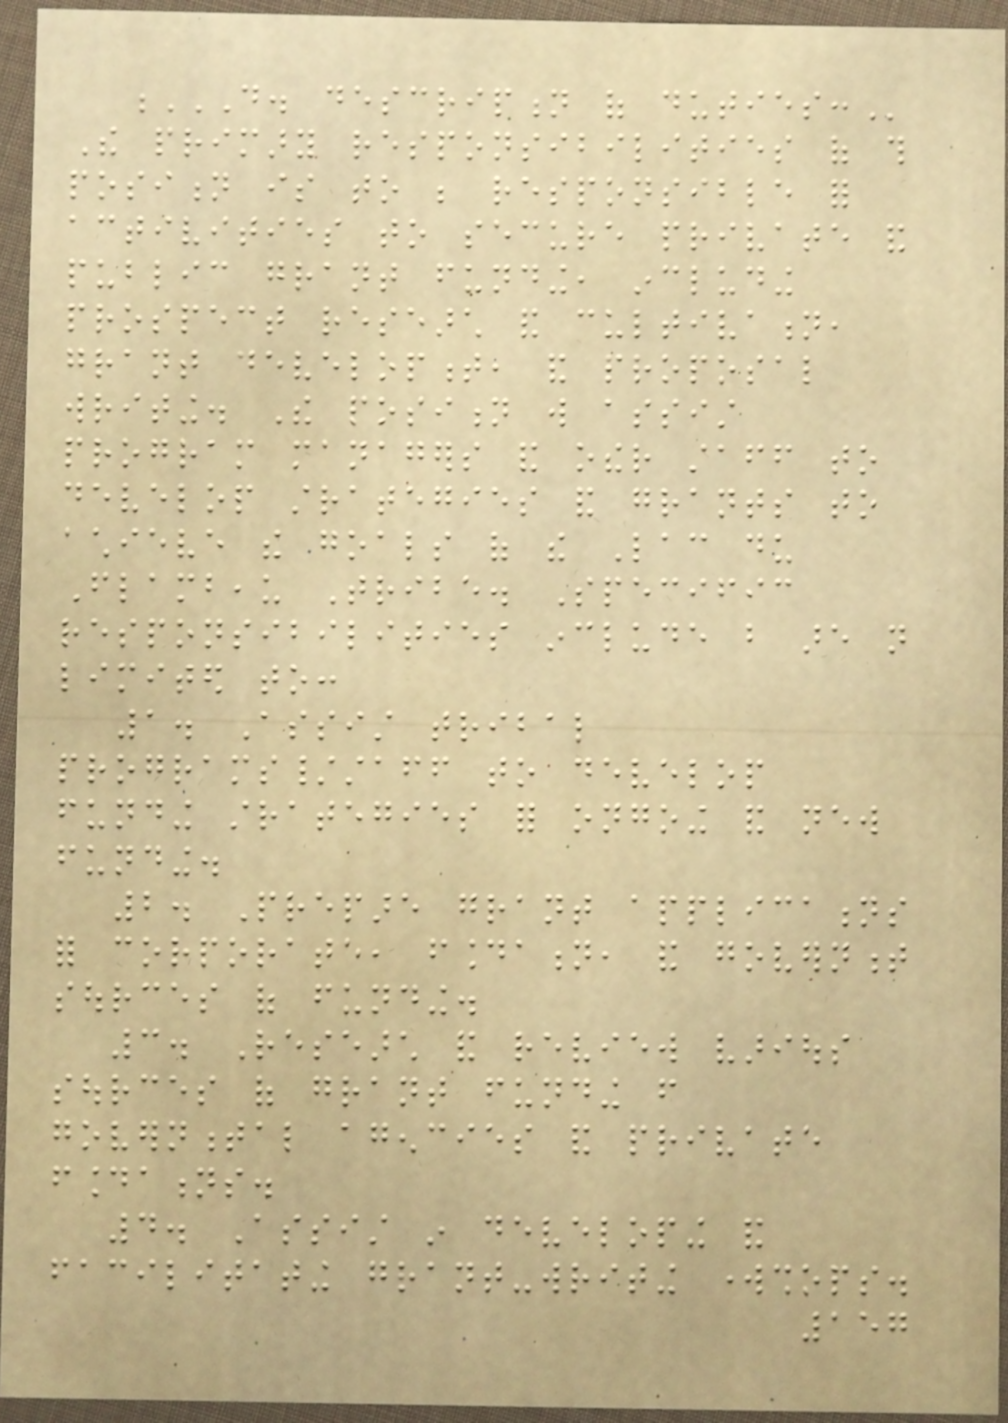D. DESCRIPTION OF DUTIES:
The primary responsibilities of this
position is to be responsible for
activities to secure private and
public grant funding, including
prospect research and cultivation,
grant development, and proposal
writing. The position will assist
program managers and other staff to
develop strategies and grants to
achieve the goals of the Lac du
Flambeau Tribe. Specific
responsibilities include but are not
limited to:
1. Assist tribal
programs/staff to develop
funding strategies for ongoing and new
funding.
2. Prepare grant applications
for corporate, foundation, and government
sources of funding.
3. Research and review various
sources of grant funding from
governmental agencies and private
foundations.
4. Assist in developing and
facilitating grant-writing workshops.
157
